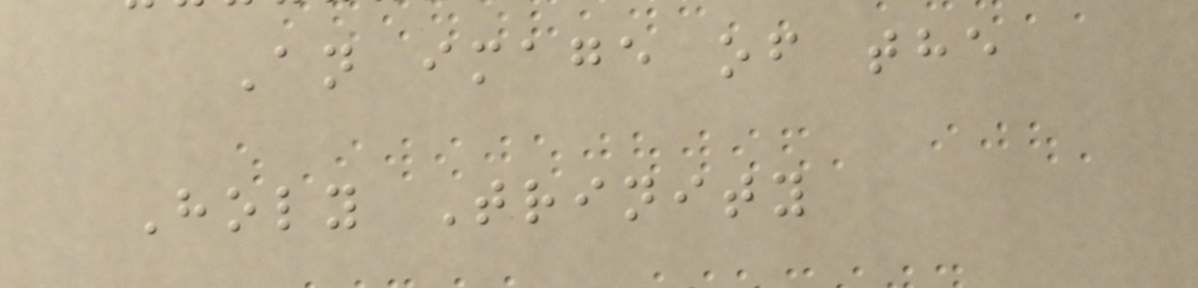An image of the
Holy Trinity
